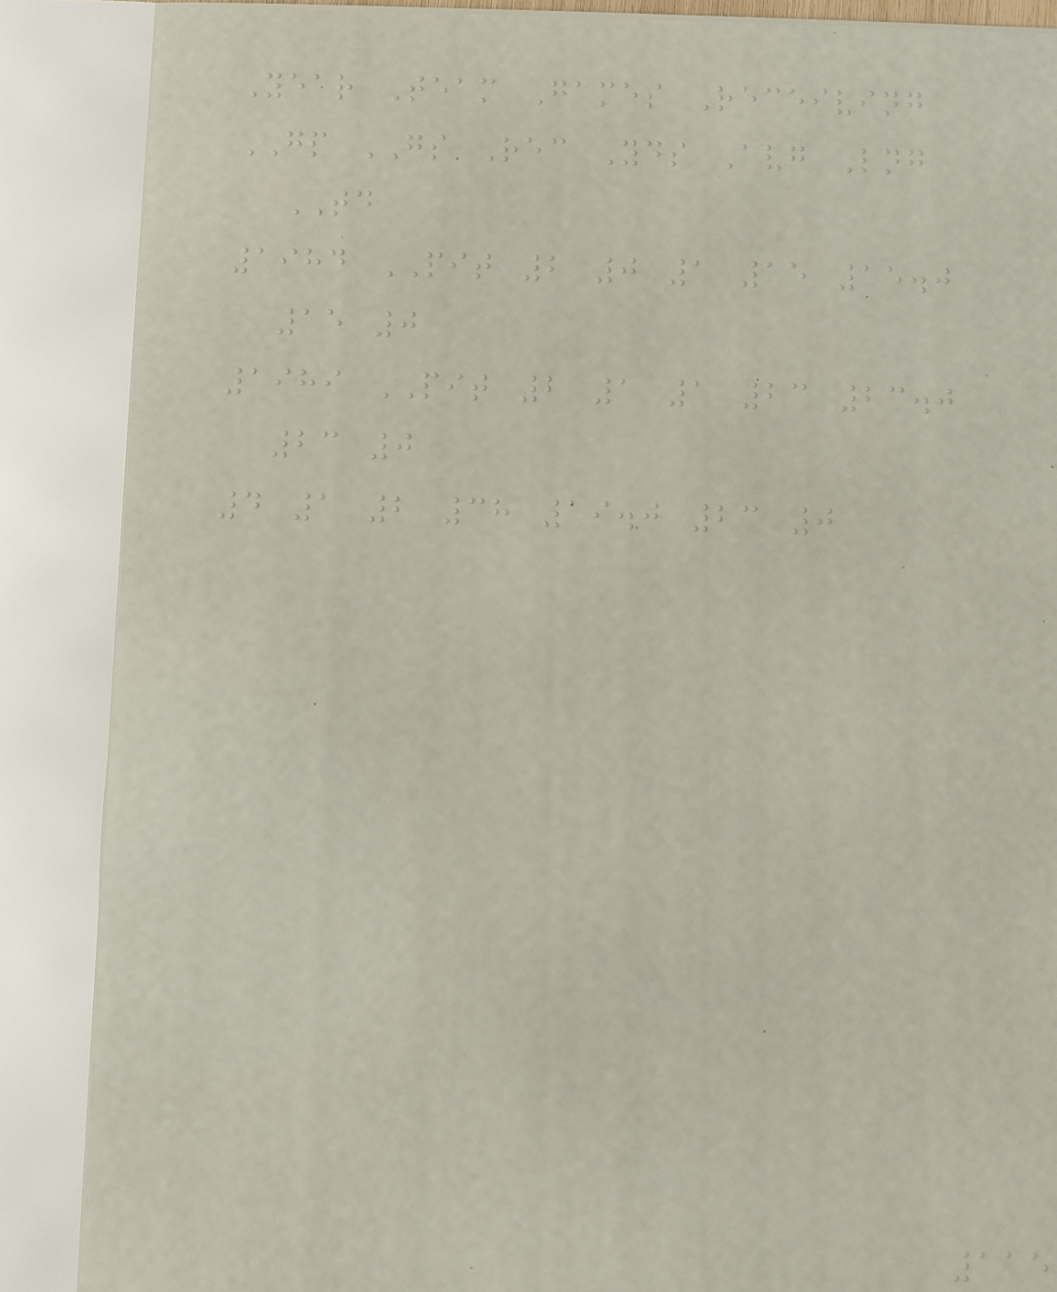Year Team Games Receiving
GP GS Rec Yds Avg Lng
TD
1984 PIT 2 0 1 15 15.0
15 0
1989 PIT 2 1 1 23 23.0
23 0
4 1 2 38 19.0 23 0
115
